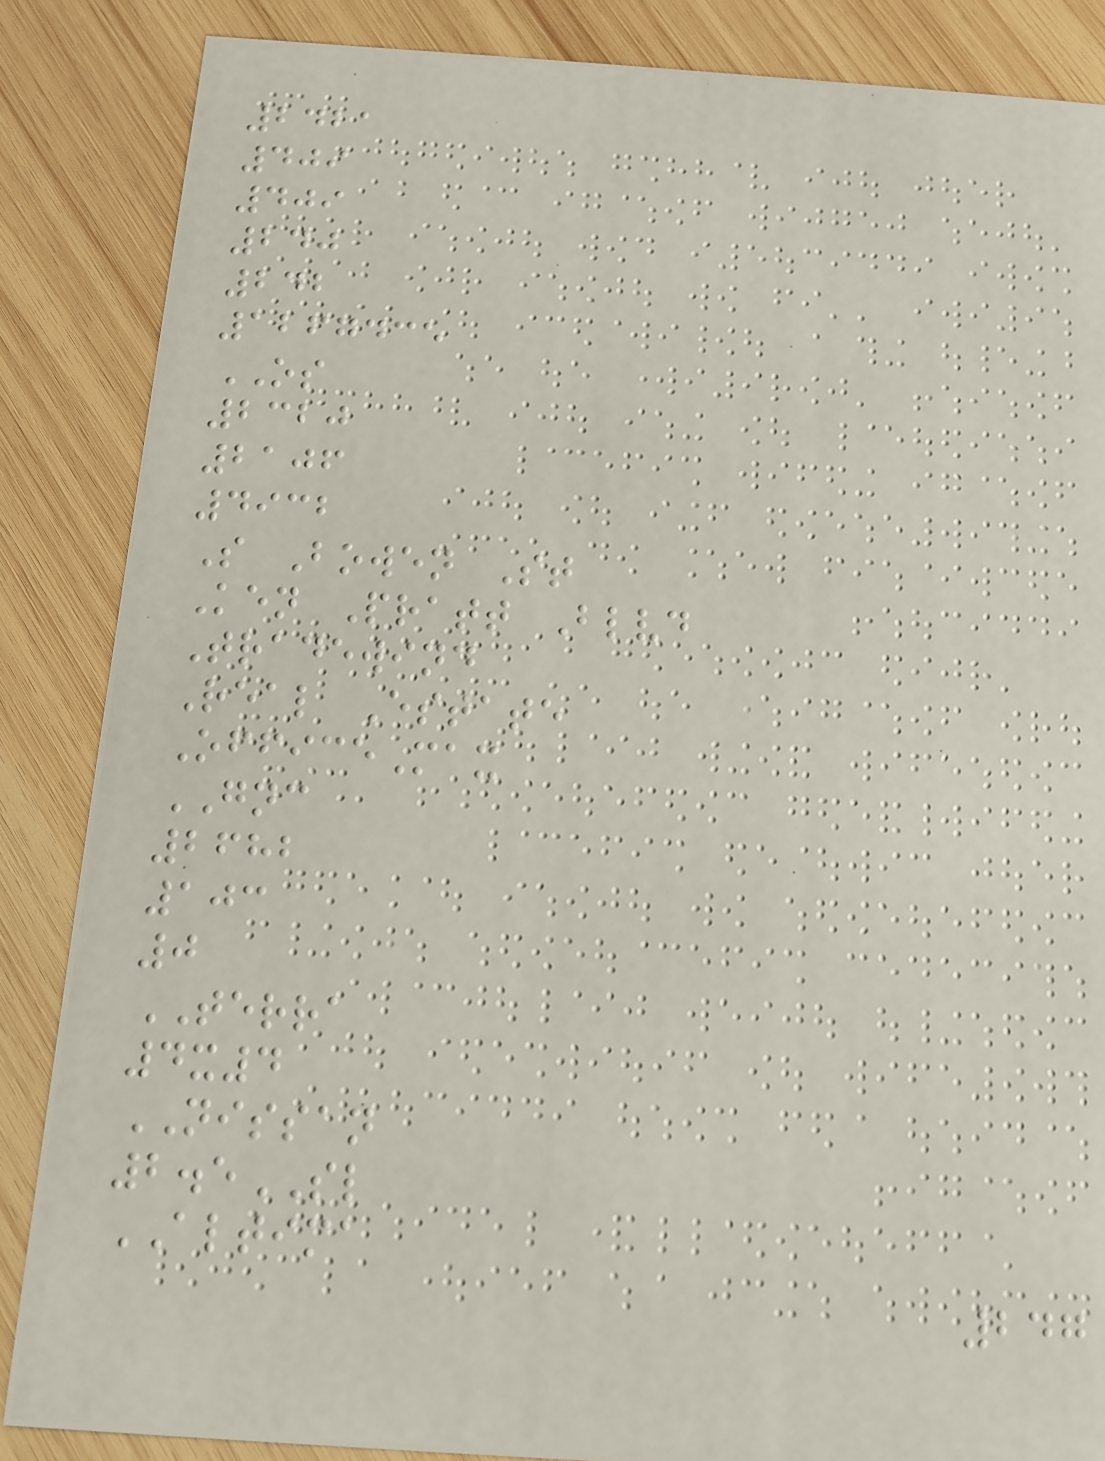2421
409
409
240
242
1267435
OS
2320
2106
4932
S Bowen St
Ken Pratt Blvd
Tradewind
Real Estate
OfficeMax
GNC
2682
103
0
TERRA
4x4
NISSAN
2.5SL
ALTIMA
247
